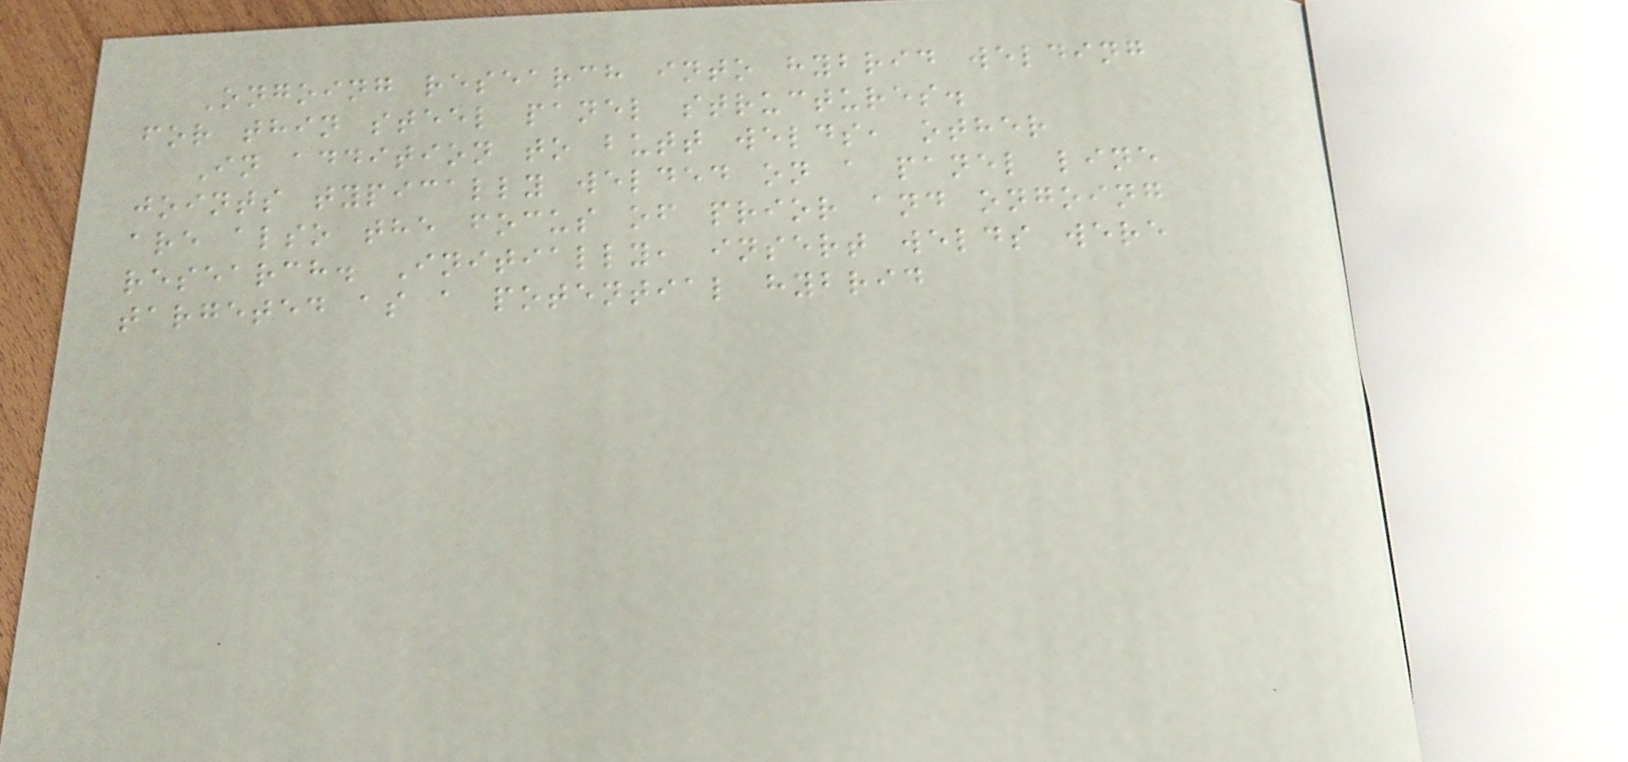Ongoing research into hybrid welding
for thin steel panel structures.
In addition to butt welds, other
joints typically welded on a panel line
are also the focus of prior and ongoing
research. Initially, insert welds were
targeted as a potential hybrid
